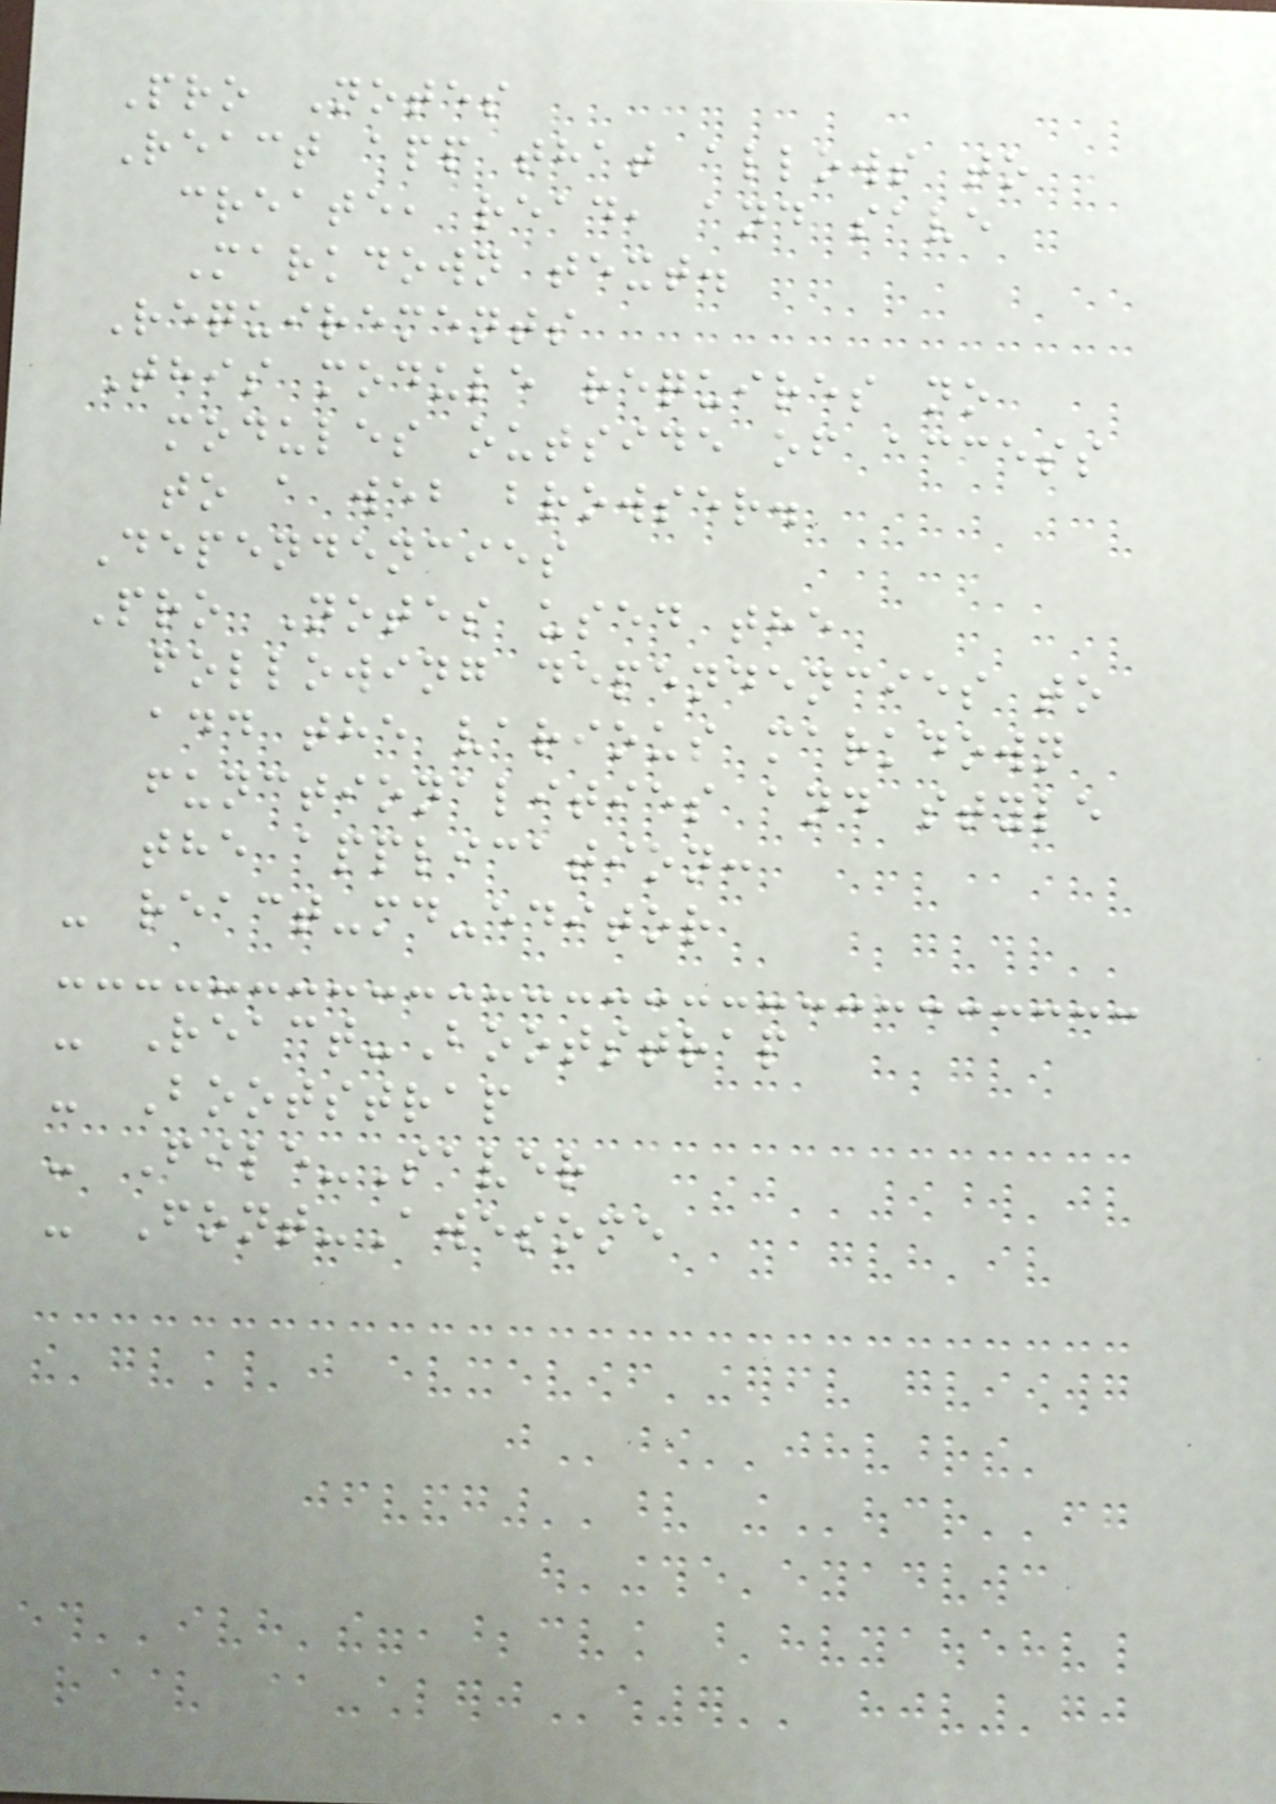Pro Notes
React app that allows to
create, read, and save
Markdown text.
Requirements
This module requires no
modules outside of access
to a web browser.
Dependencies
Pro Notes used the
following dependencies to
add the various markdown
functionalities and style
the application:
- react-md-editor
- React-Bootstrap
- Bootstrap
- File-Saver
- Font-Awesome
